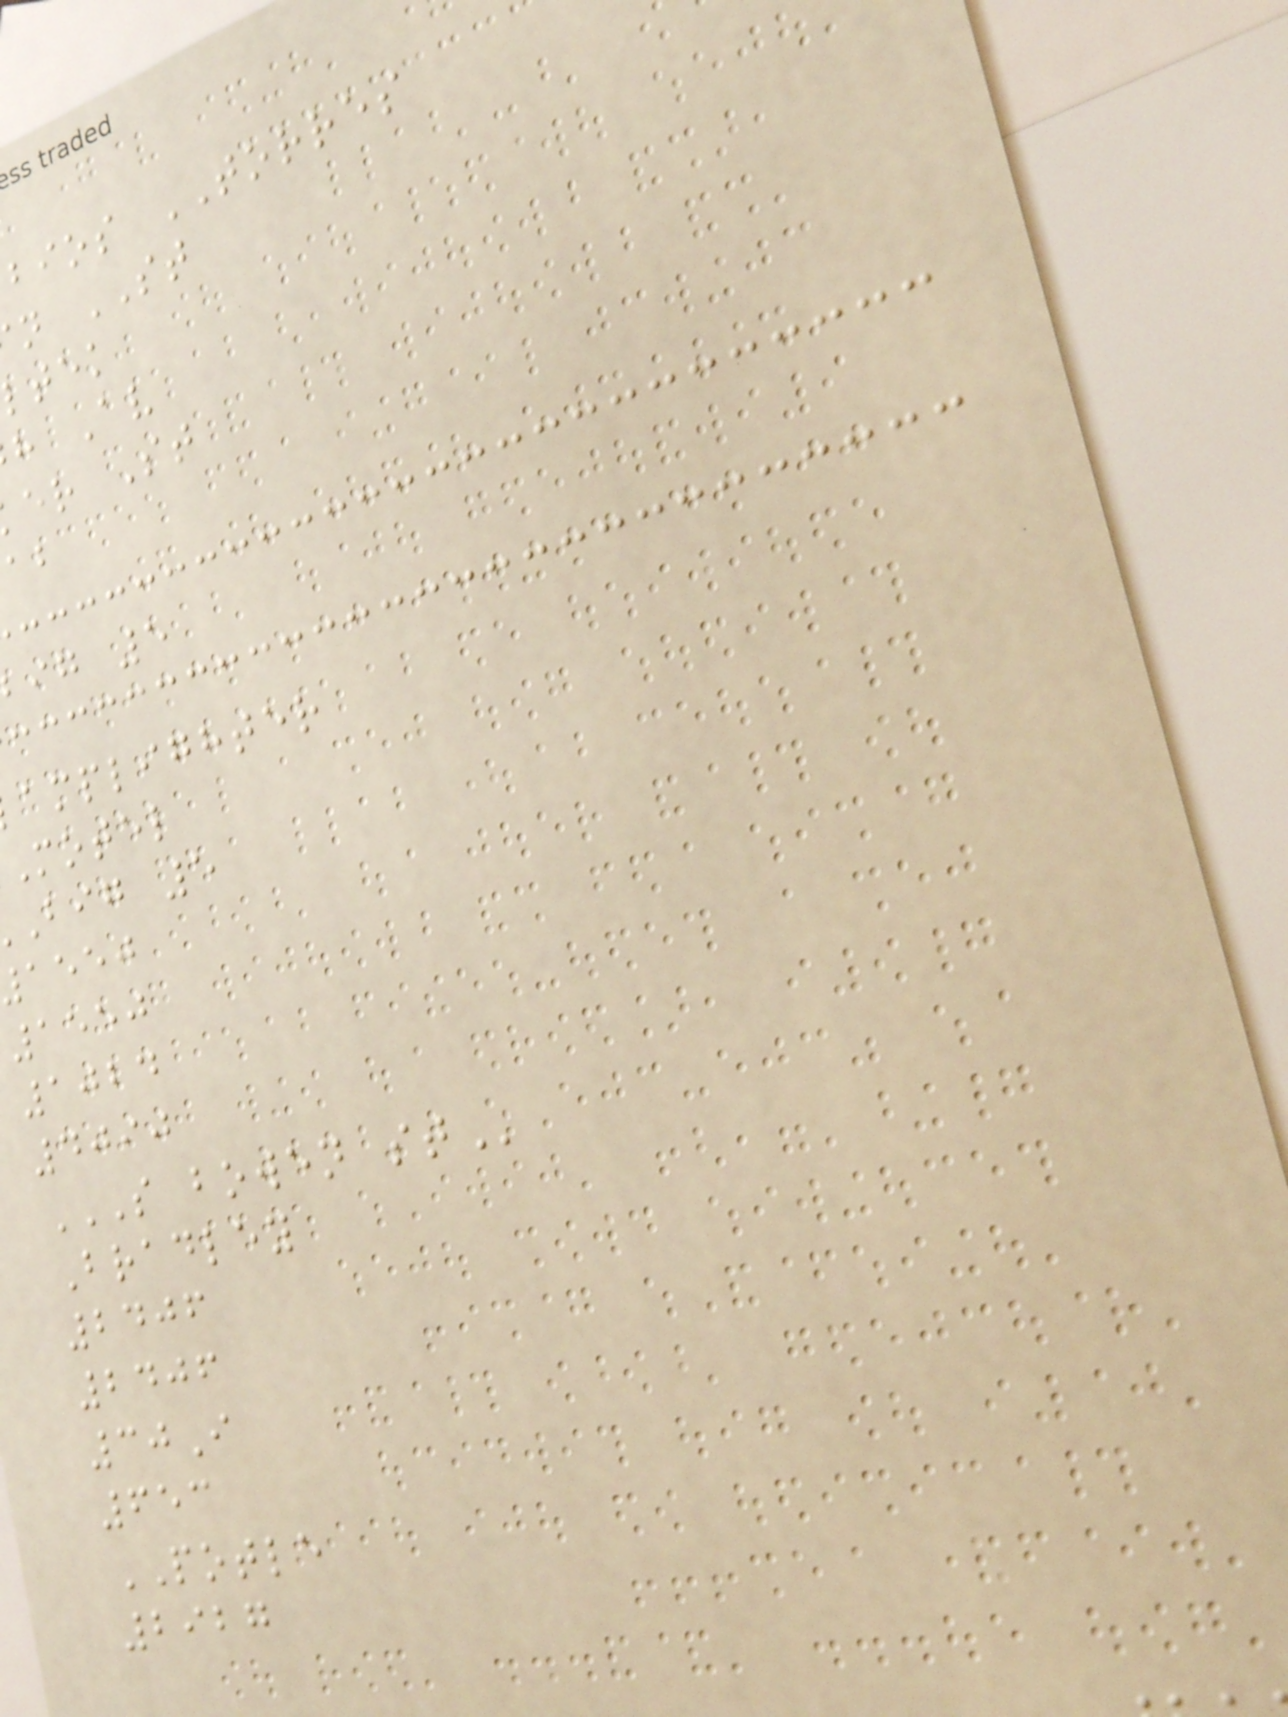bios TORRES
n ST
ltek
h Av
er St
ig 5
amplighter
motel
big 5
aeej
1550
1024
4090
S BOWEN ST
Bradley
2406
2406
30I
653
POTLE
2927
